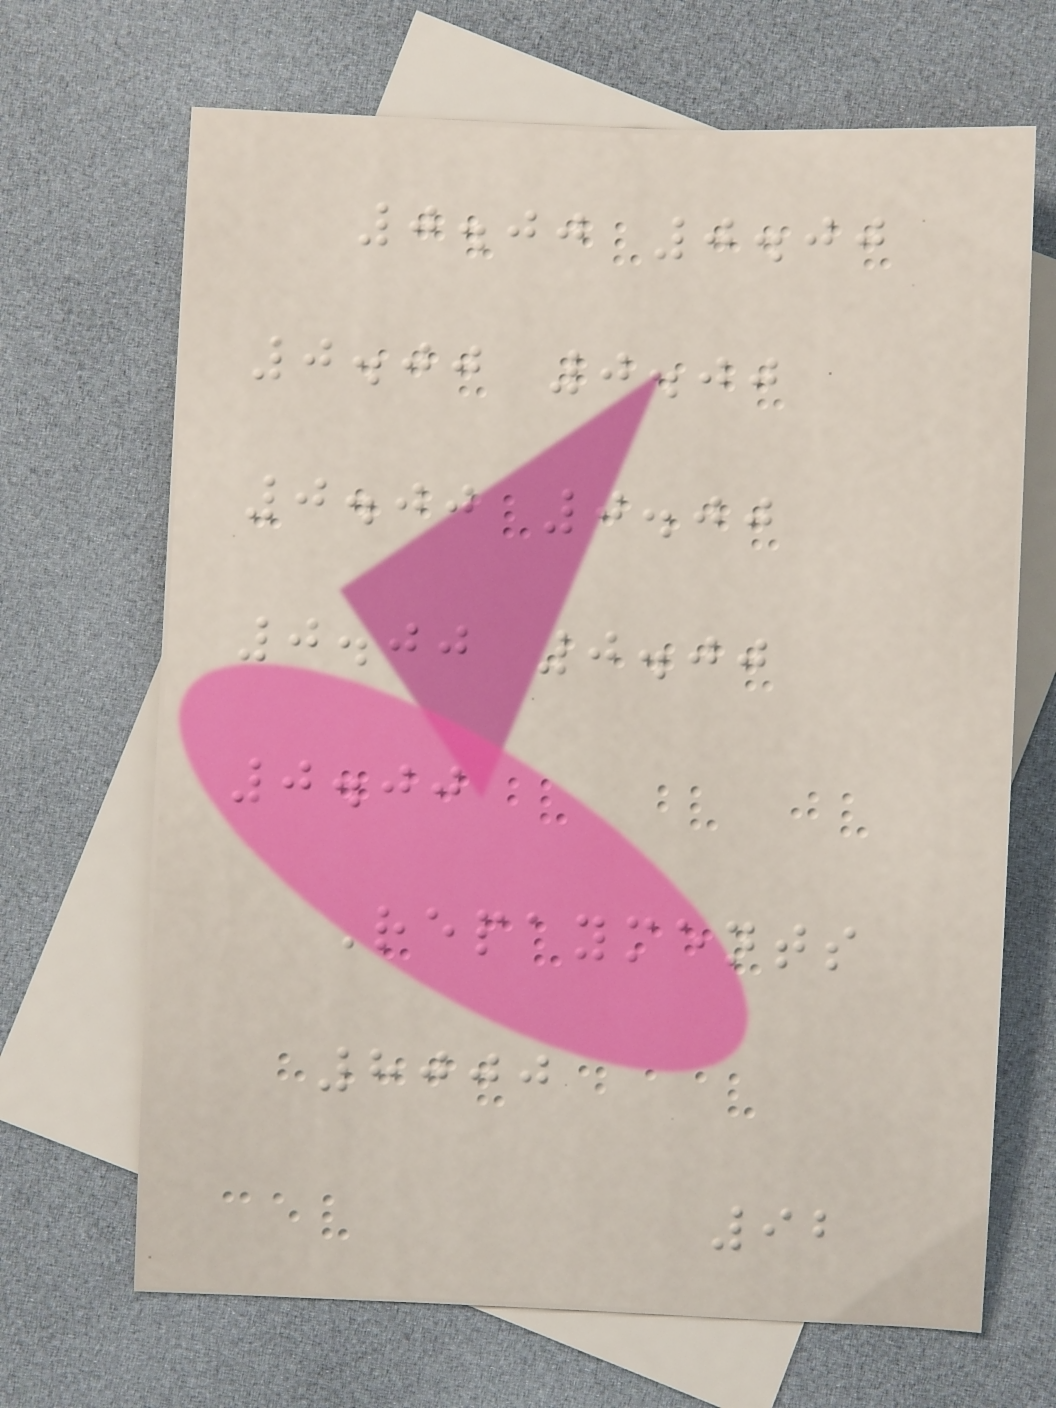0.00 0.00
0.00 0.00
0.00 0.00
0.00 0.00
0.00
Repayments
8000
92
